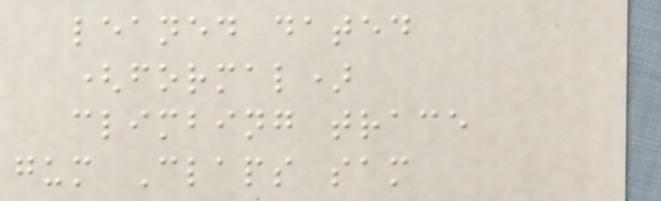leaned dated
(formal)
climbing trace
gum Claps sam
